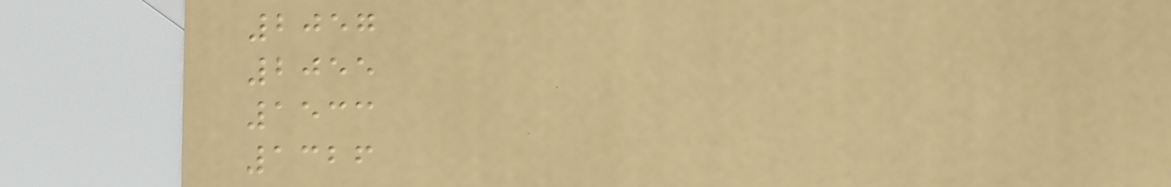2057
2055
1533
1326
